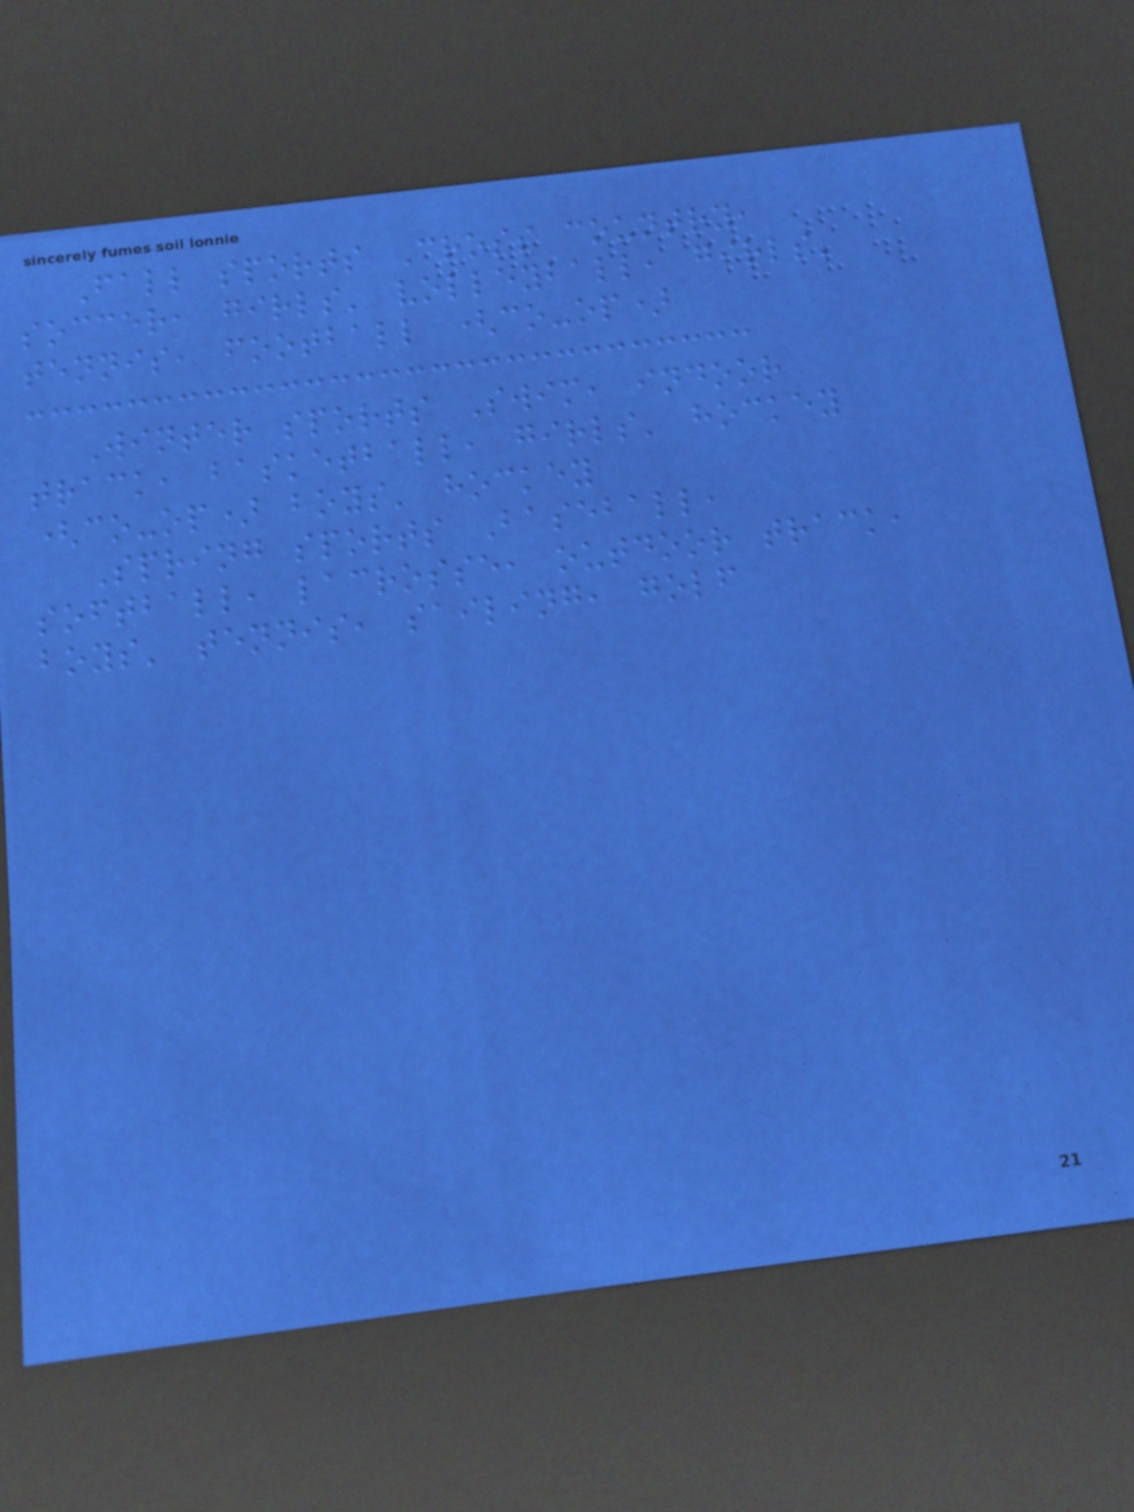Fall sports Cross country,
soccer, girls' volleyball, girls'
tennis, football (co-op)
Winter sports Swim, indoor
track, basketball, girls' hockey
(co-op) boys' hockey
Spring sports Baseball,
softball, lacrosse, outdoor track,
boys' tennis, sailing, golf
